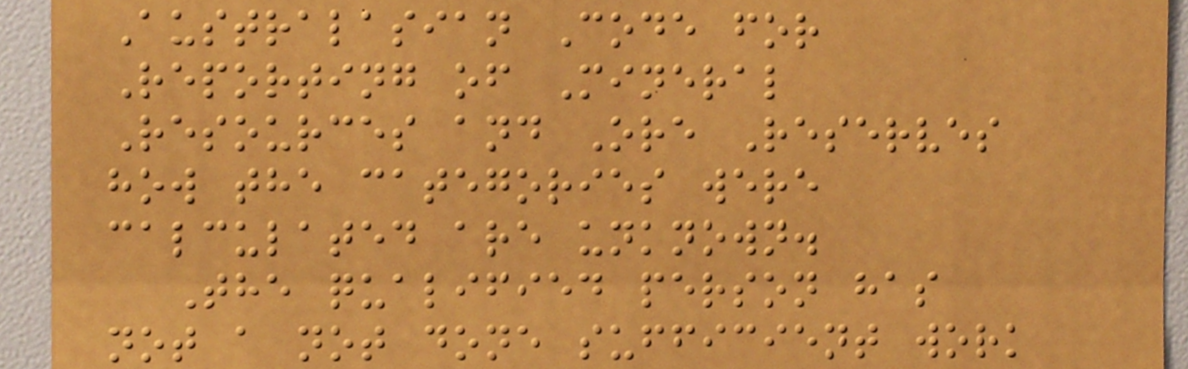Australasian Code for
Reporting of Mineral
Resources and Ore Reserves
how the categories were
calculated are unknown.
The qualified person has
not a not done sufficient work
